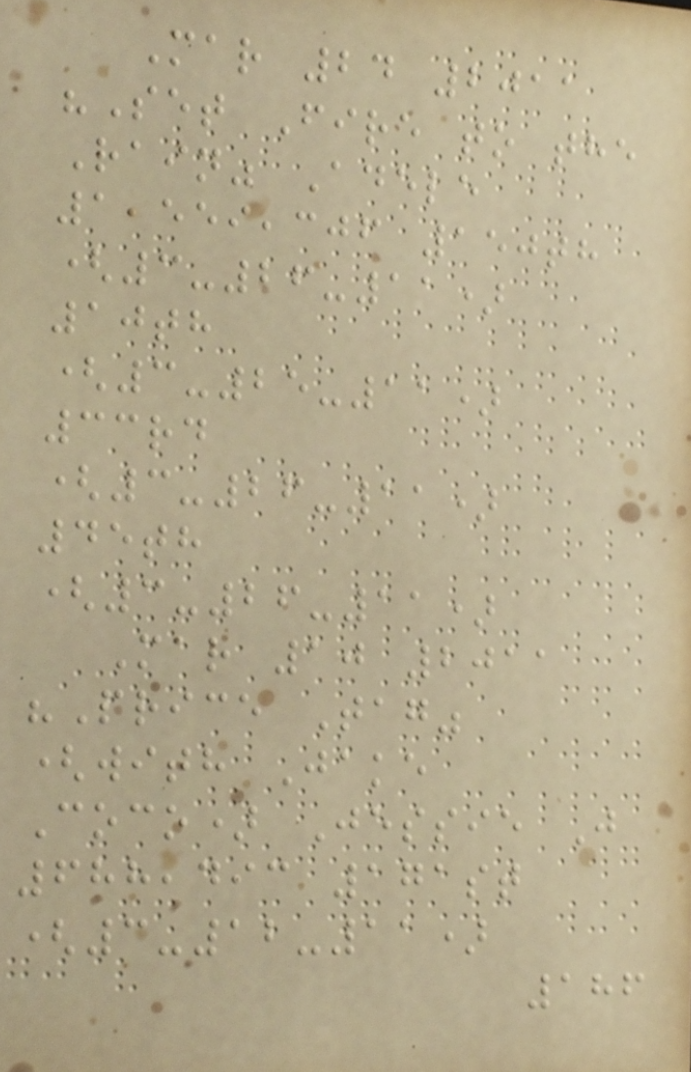Mar 24 2011
"Set Fire to the
Rain" Adele
1,559,306 150th
(3-26-11)
10th
(3-25-11)
33rd
(3-26-11)
45th
(3-26-11)
Mar 10 2011
"Price Tag"
(with Jake
Coco) Jessie J
688,493 171st
(3-12-11)
186
